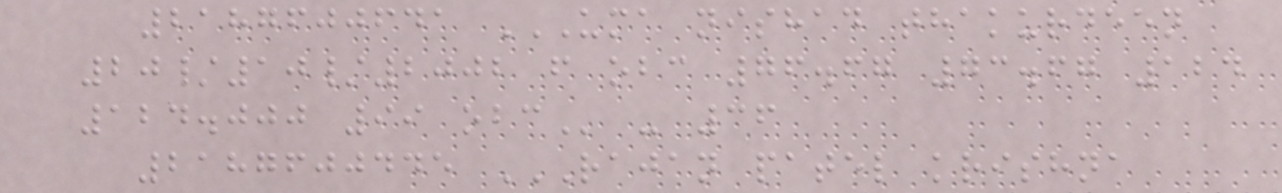2187600641 UMA NISHAD THAKURDEEN
20/10/2002 F OBC 76.67 73.67 124
124.000 99 OBC - 36
2187600445 RAJAN PATEL KRISHNA
